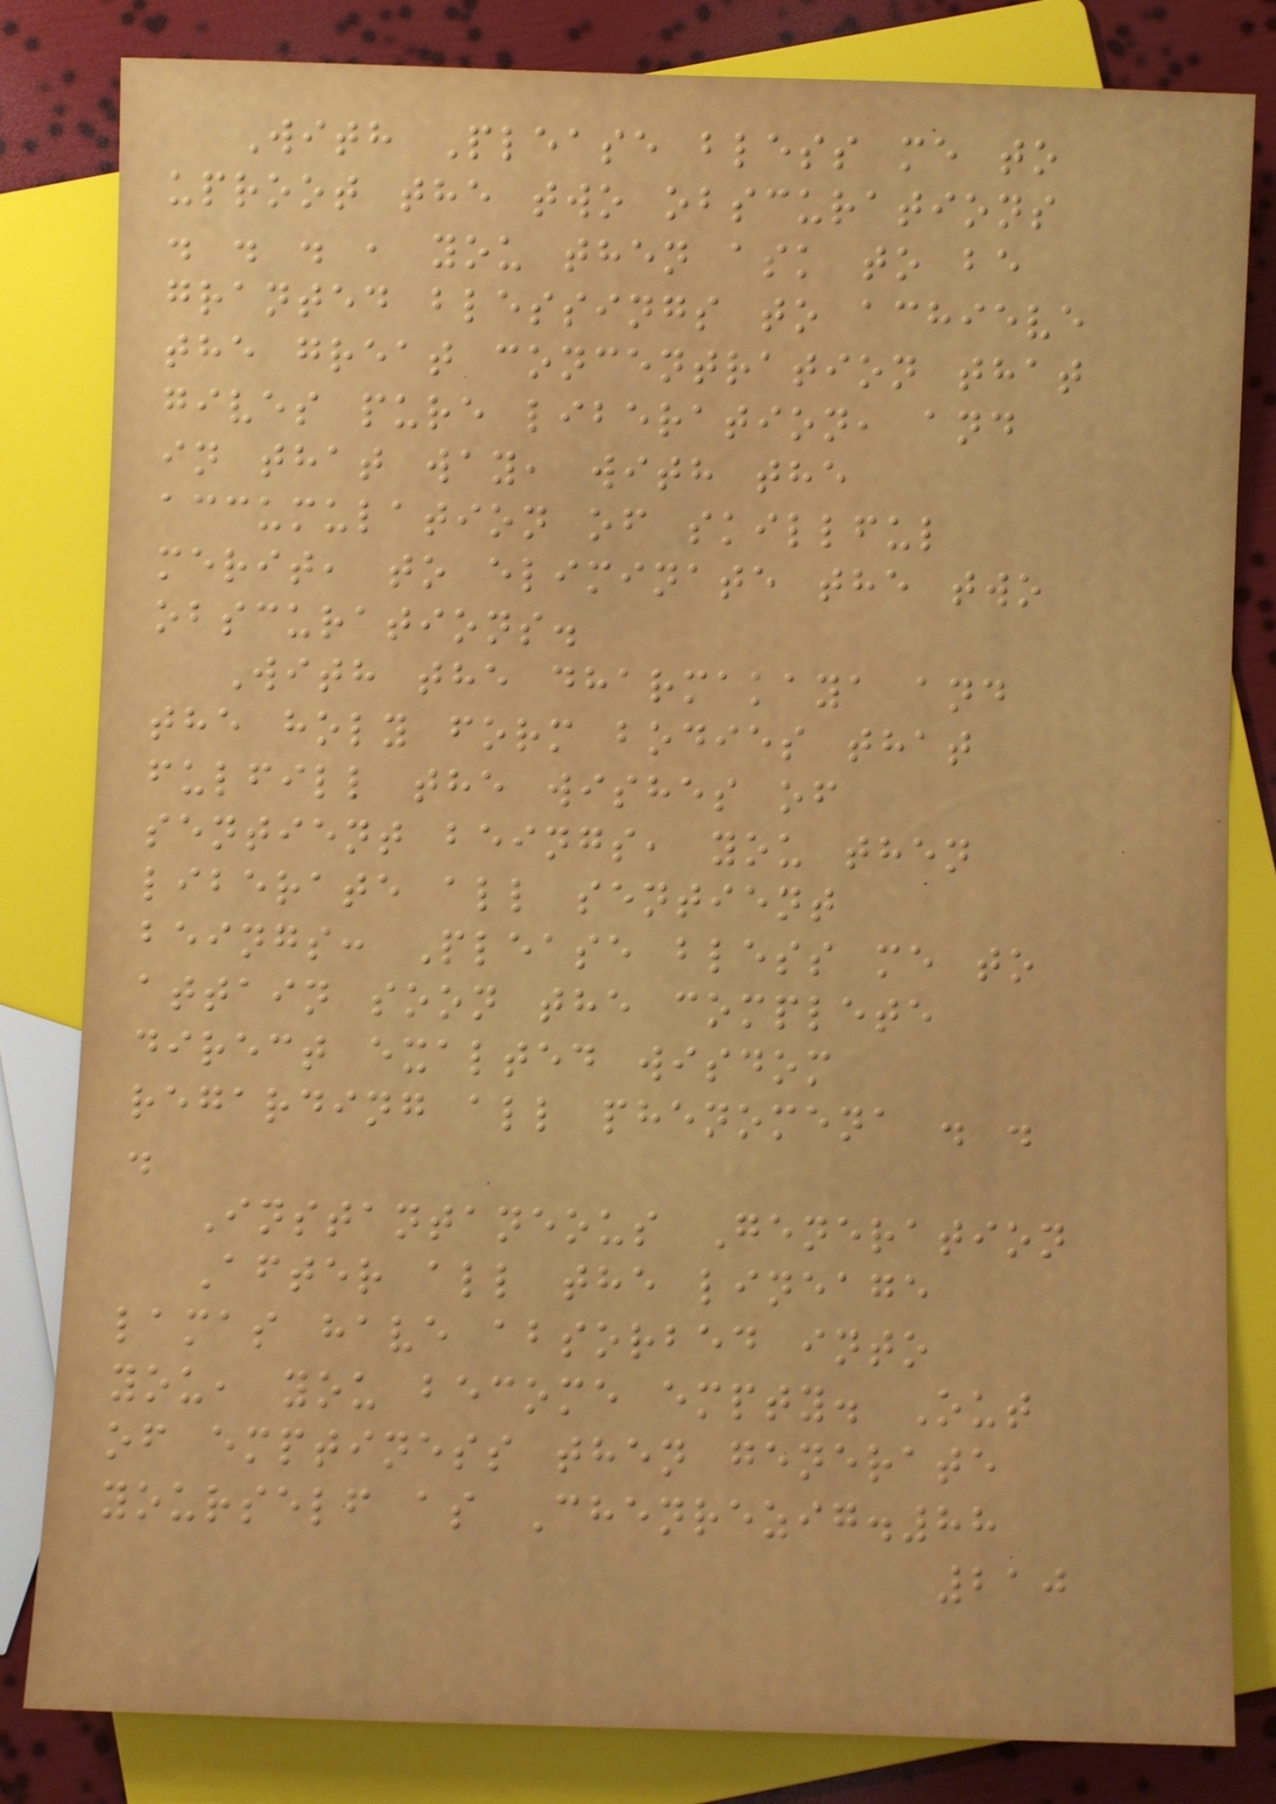With Please bless me to
uproot the two obscurations
. . . , you then ask to be
granted blessings to achieve
the great concentration that
gives pure liberation, and
in that way, with the
accumulation of skillful
merit, to eliminate the two
obscurations.
With the dharmakaya and
the holy form bodies that
fulfill the wishes of
sentient beings, you then
liberate all sentient
beings: Please bless me to
attain soon the complete
direct exalted wisdom
regarding all phenomena . .
.
Instantaneous Generation
After all the lineage
lamas have absorbed into
you, you become empty. Out
of emptiness then generate
yourself as Chenrezig.88
210
